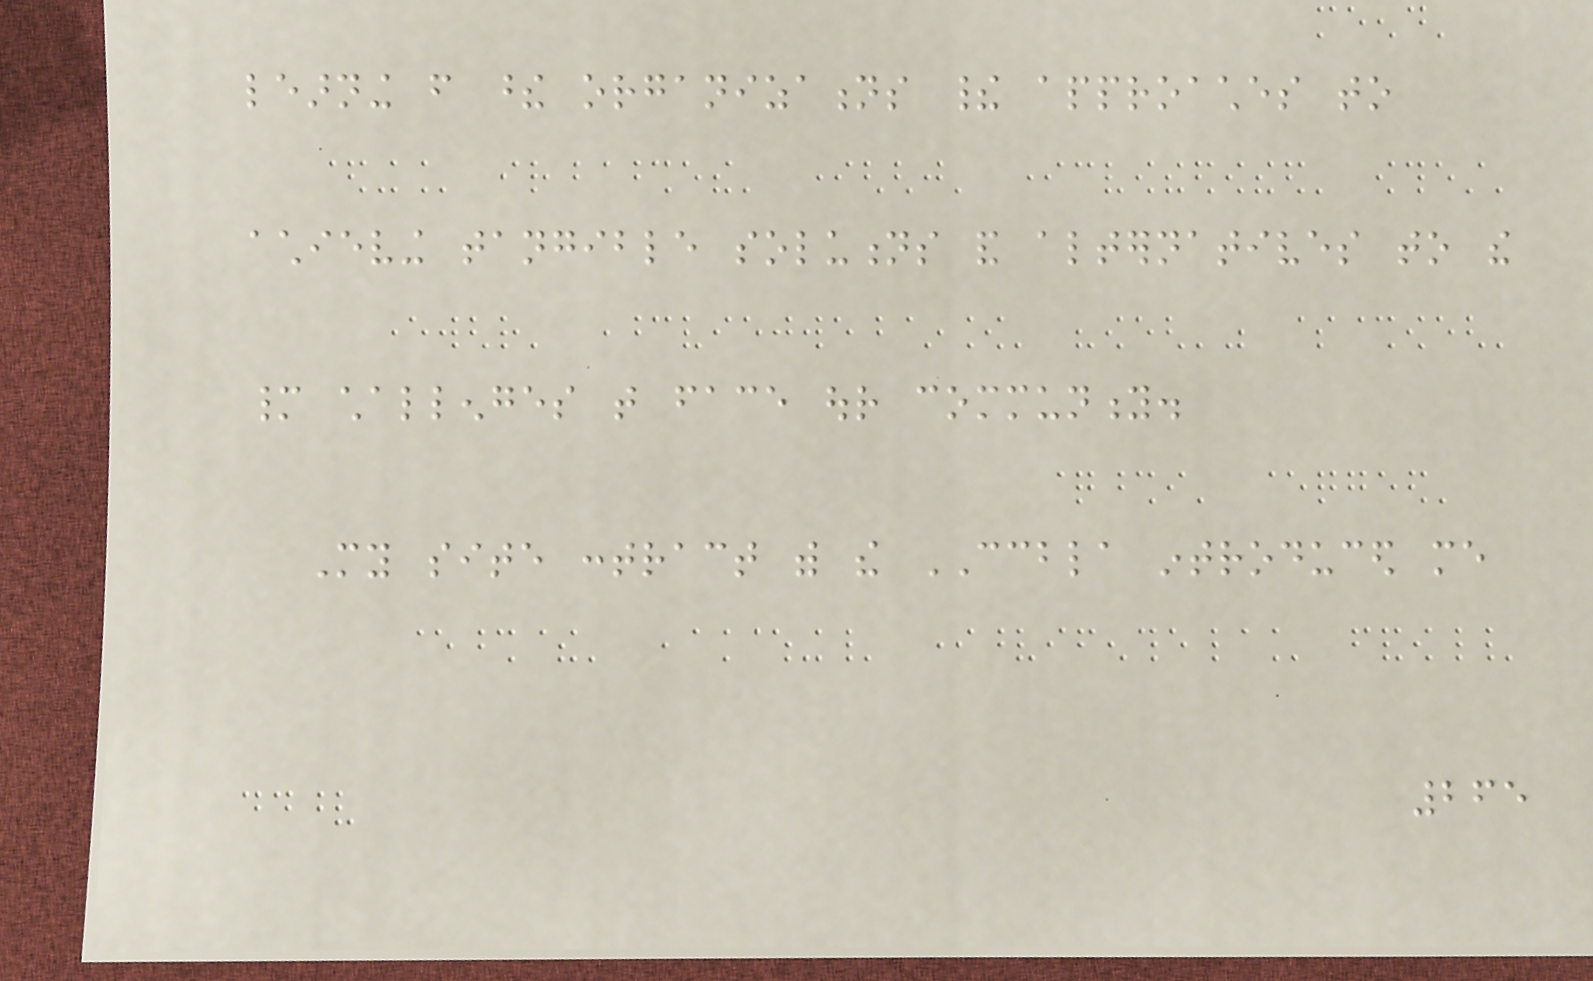learning from these organizations their approaches to
achieving tangible solutions and alternatives to the
many challenges that face our community.
My site contract with the CCBLA introduced me
265
